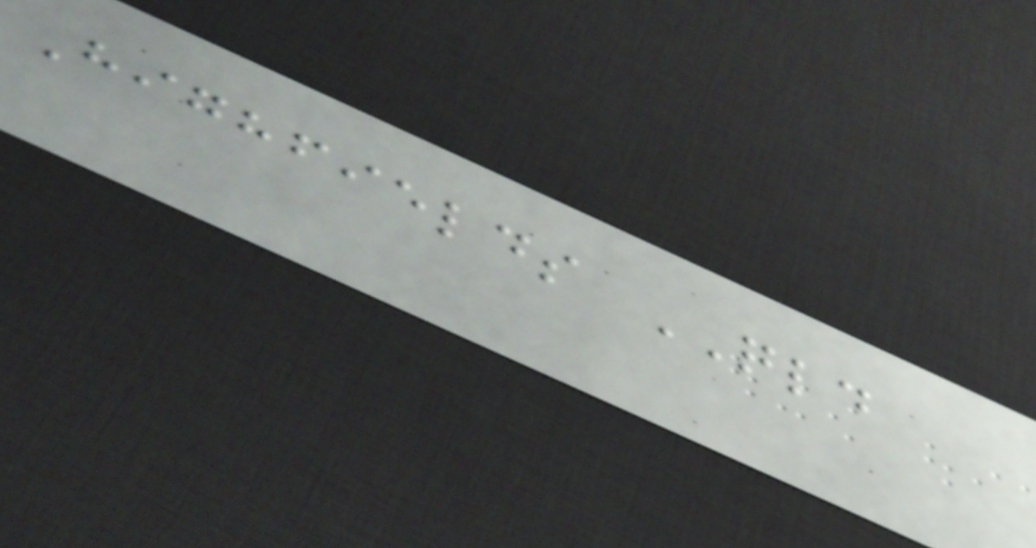Highfields QLD
